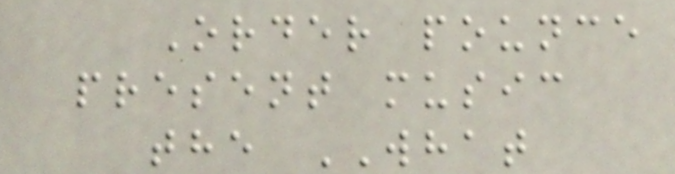Order pounce
present music
the WHAT
